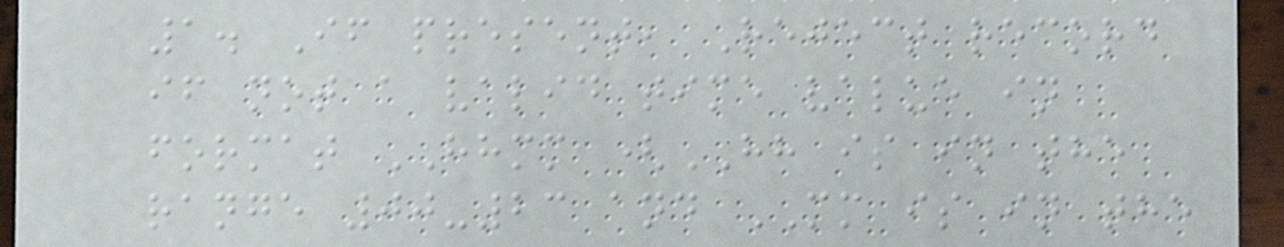1. If present, Reject record
if not a valid time value in
format HHMM (HH is in the
range 00-23 and MM is in the
